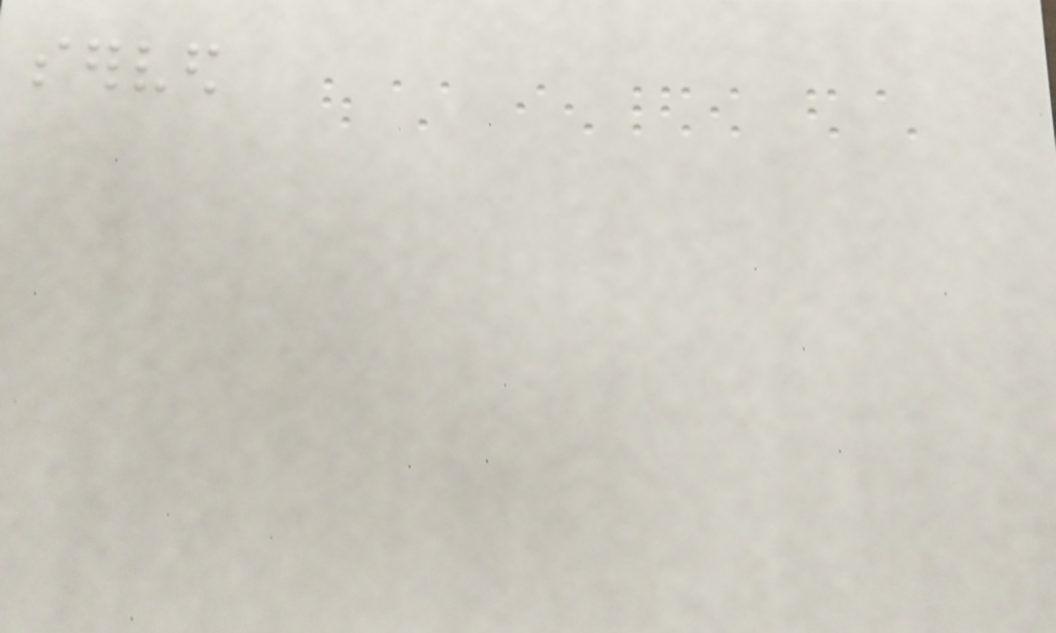served
